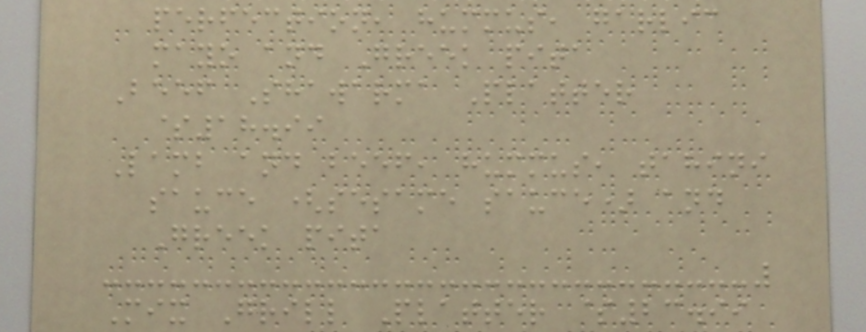perfection, hummus, garlic
mayo and Greek pita
Beef Shawarma Platter
$18.99
Lamb and beef, hummus, tahini
sauce (sesame sauce) and
Greek pita
Mix Grill Platter $23.99
